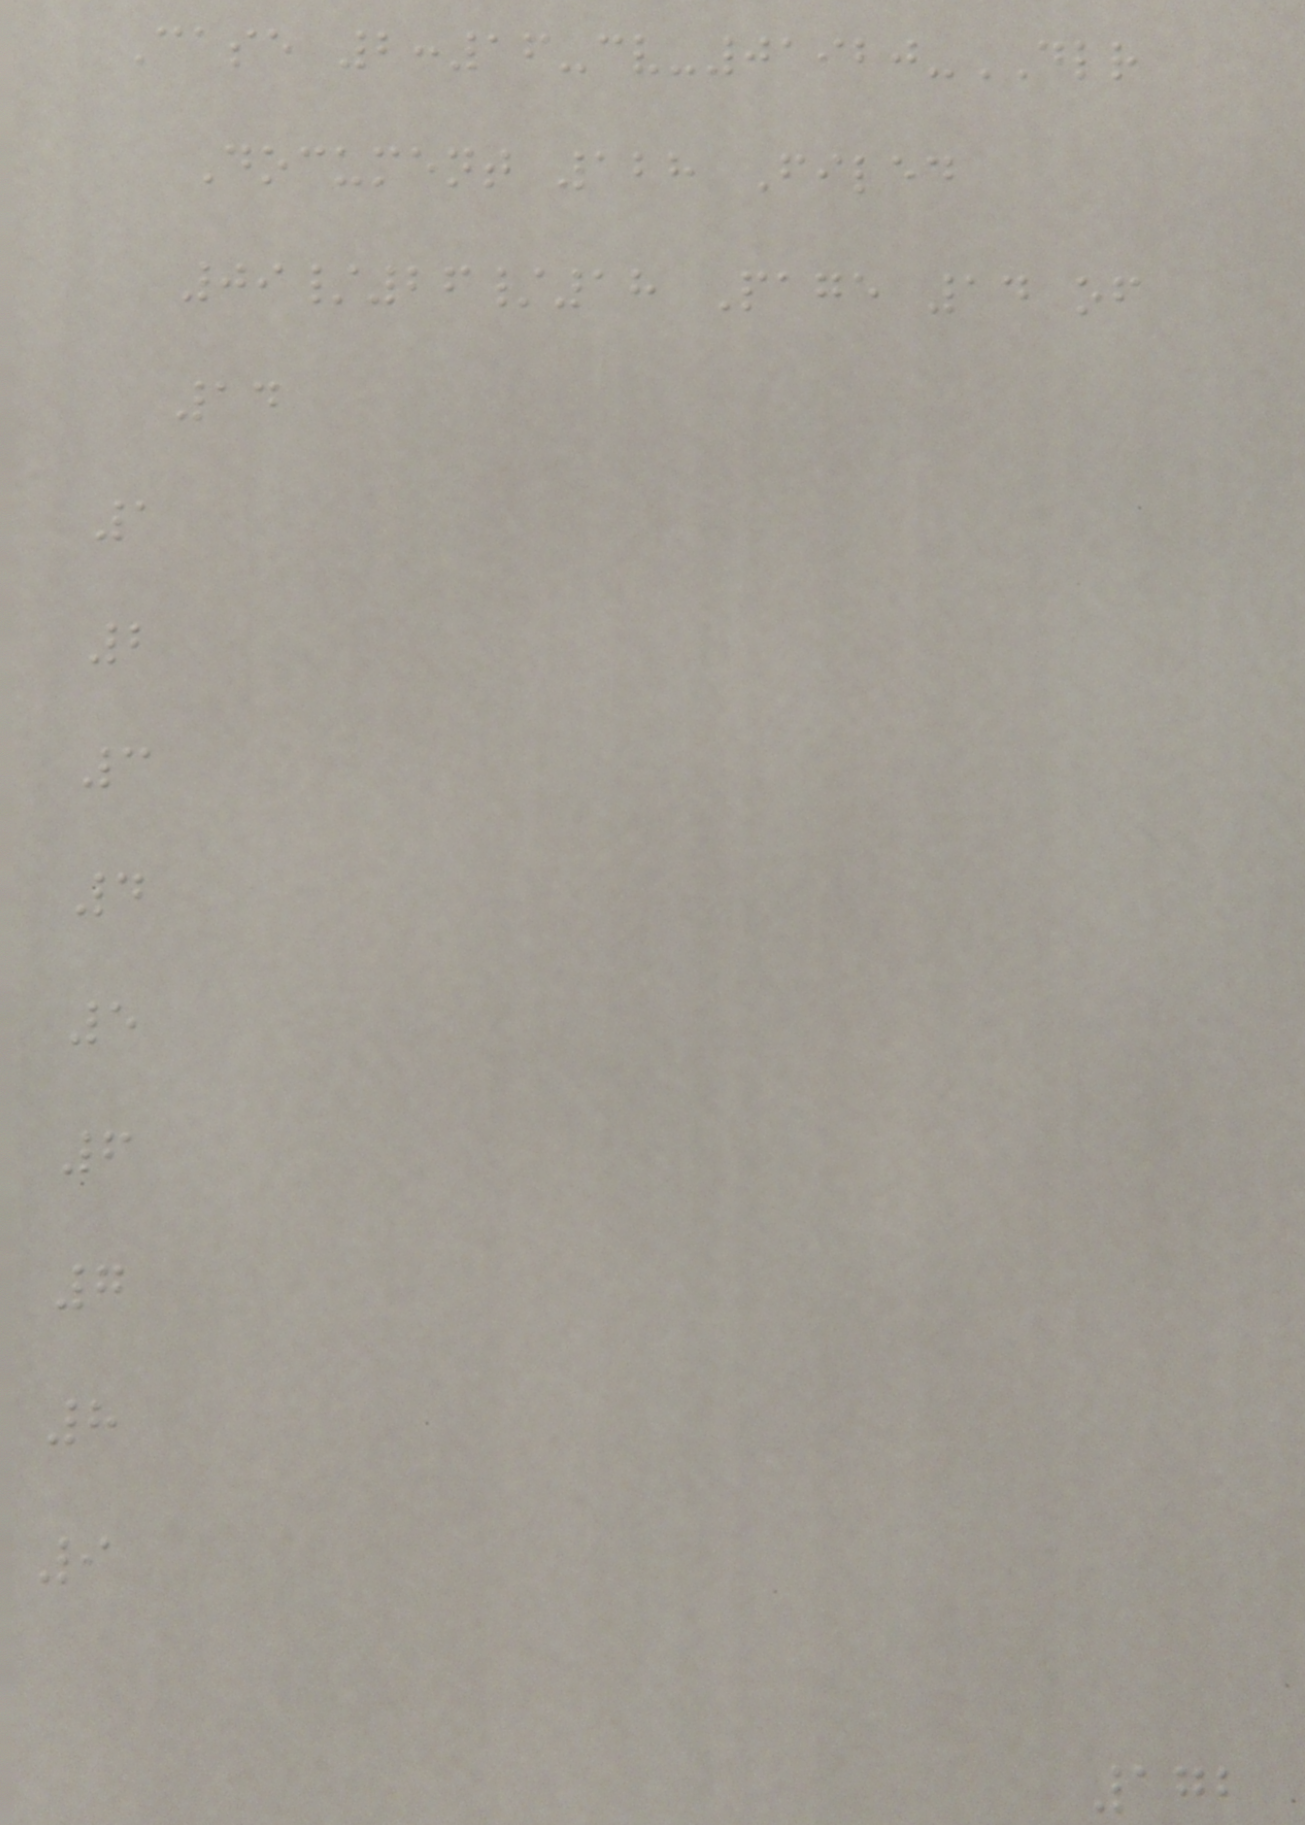Case 2:16-cv-01920-DLR
Document 128 Filed
09/26/18 Page 14 of
14
1
2
3
4
5
6
7
8
9
172
